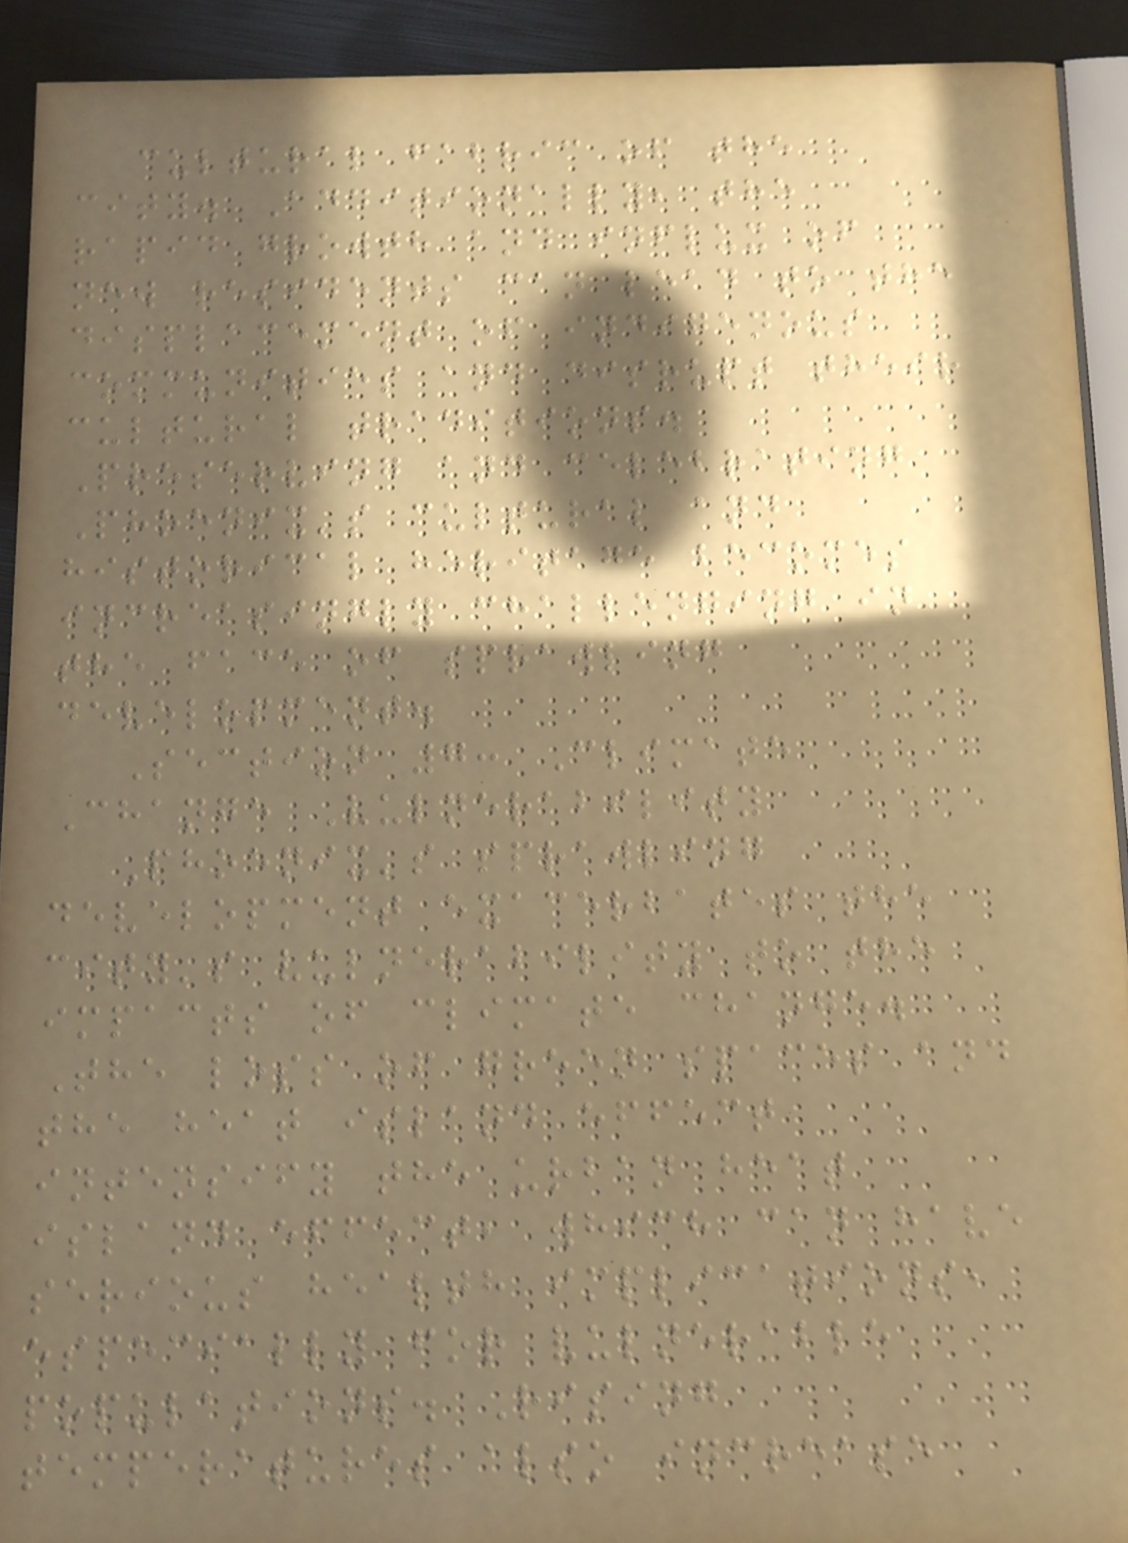cultural fabric of the
city. Additionally, the
rapid growth and influx of
new residents can lead to the
displacement of indigenous
communities and disrupt their
cultural traditions.
Preserving and celebrating
Phoenix's cultural and
historical heritage becomes
increasingly challenging in
the face of sprawling
development.
Section 7: Climate
Change Vulnerability
Phoenix's sprawling
development exacerbates the
city's vulnerability to the
impacts of climate change.
The loss of green spaces and
the heat island effect
intensify the urban heat
island effect, which can have
serious health implications,
especially for vulnerable
populations. Rising
temperatures also increase
